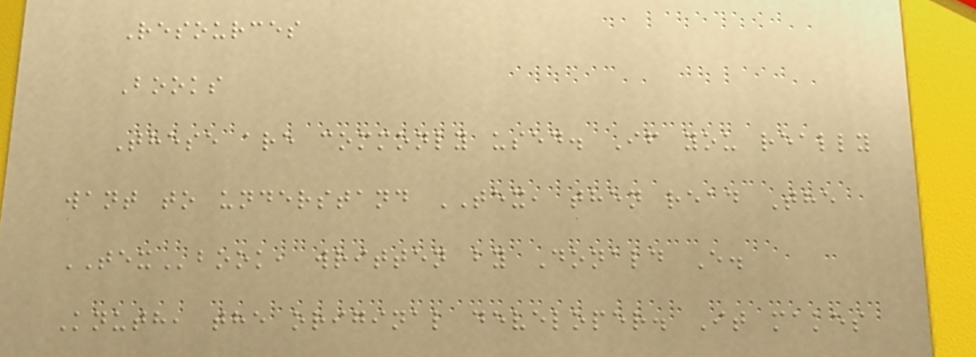Resources
Books
These are commonly used. If you really
want to understand TEX, then read The
TEXbook, written by Donald E.
Knuth, the original developer. It makes
